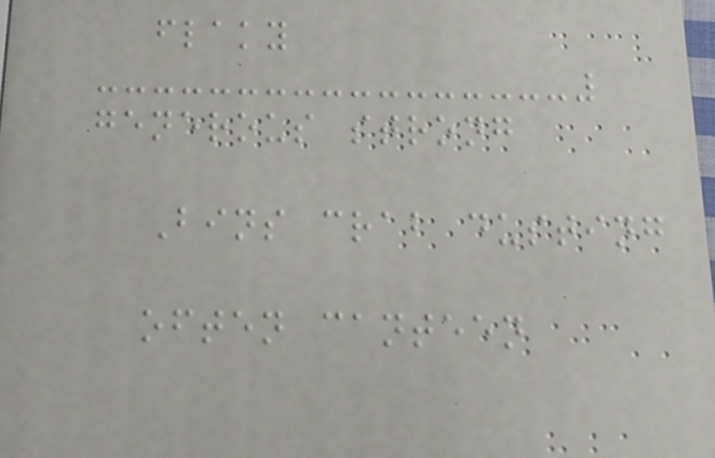flaky
generous strong
Bins crab dusting
often canteen
